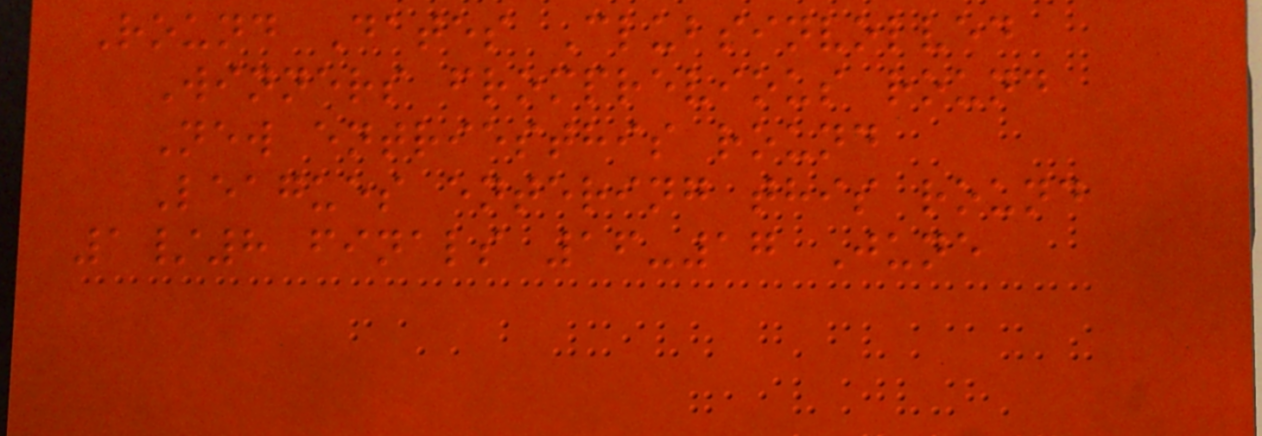Round Dates Clubsinvolved
Winners fromprevious round
New entriesthis round
Leagues entering this round
1/8 finals 16-17 June
